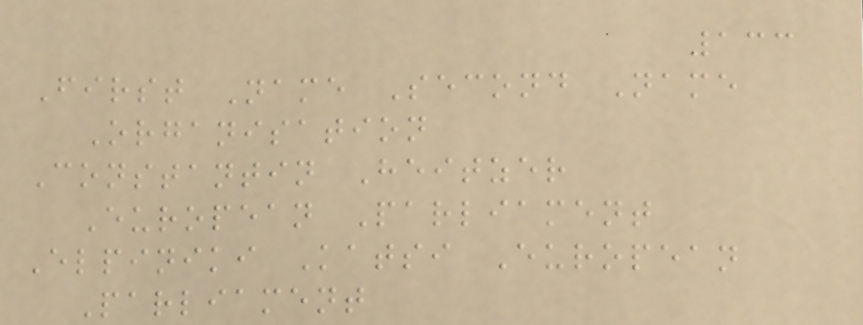133
First Name Second Name
Organisation
Constantin Heitzer
European Parliament
Elpiniki Katsi European
Parliament
